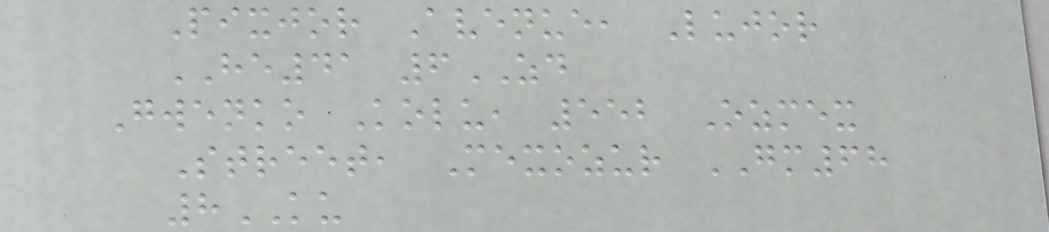Pixjor Avenue, Lujor
HE41 6ZD
Gwenko Kolu, 552 Ozmex
Street, Mexozur GM68
8KU
